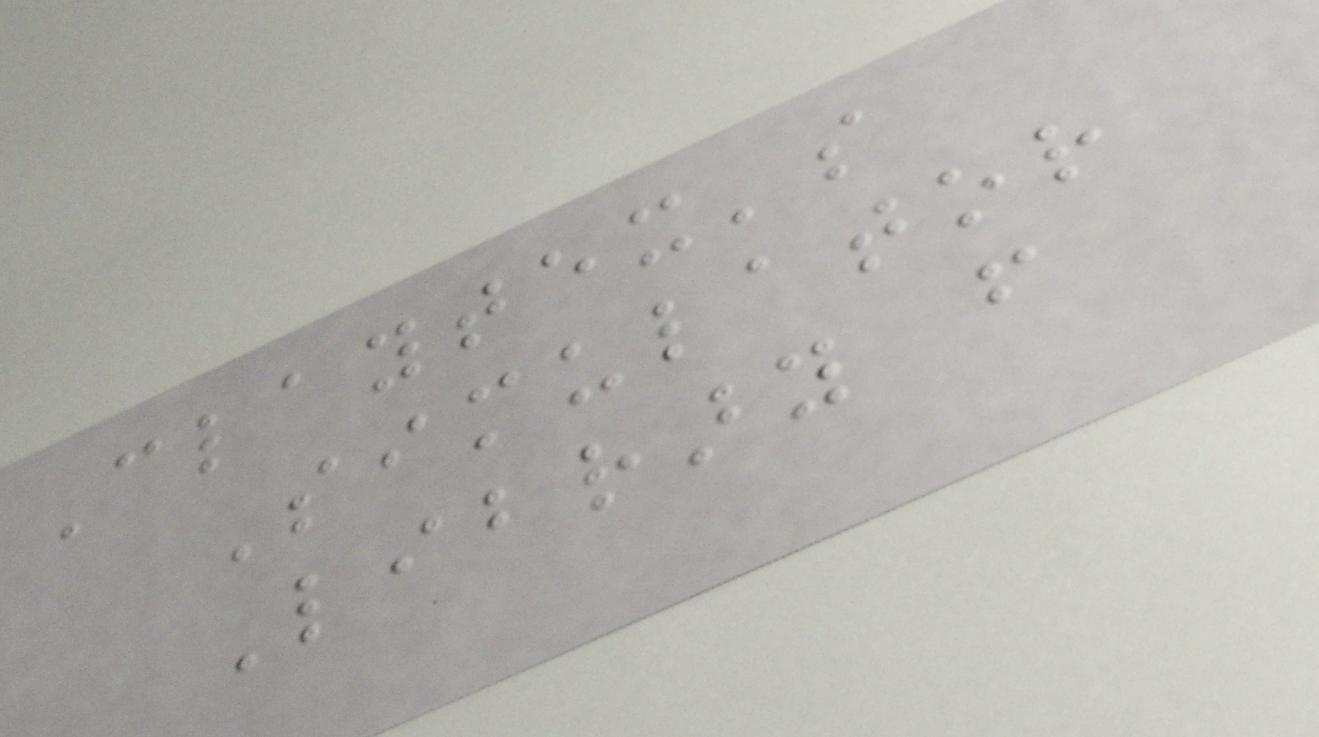Claytex's
Simulator
Library from
